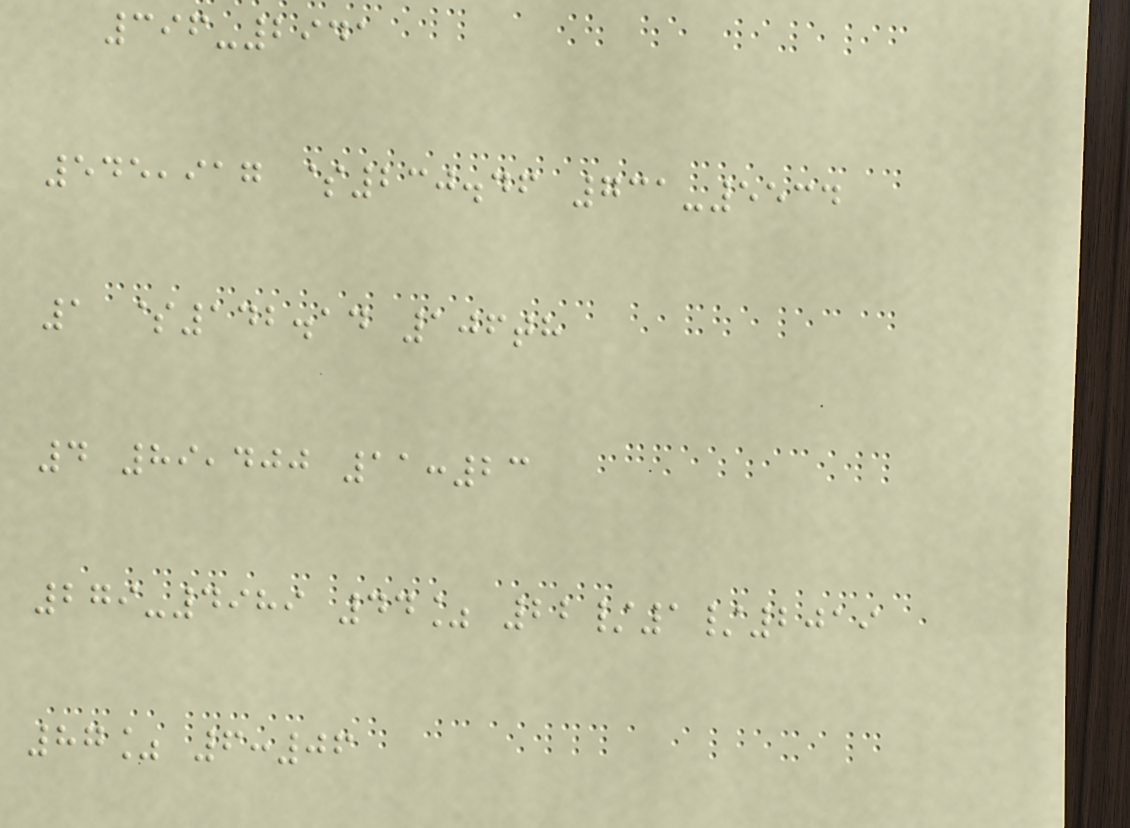396-2941
545,917 $230.46 731-5534
1 $142.14 106th
4 89,400 11:23
279-4989 44% 22/1/2019
87% 6:06
